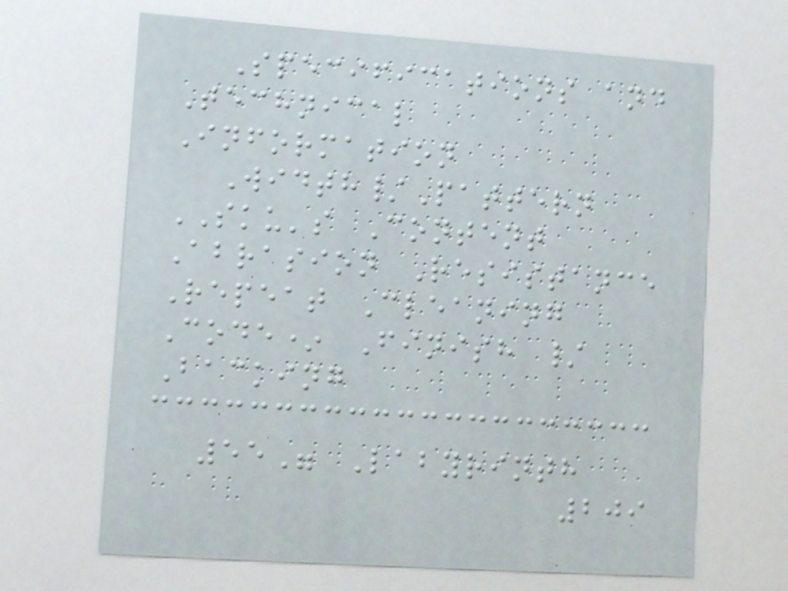Specifications and
Technical
Information
Width/Pattern
SKU's Content
Abrasion Resistance
Repeat Cleaning
Code* Finish /
Backing
55" Labyrinth
209
